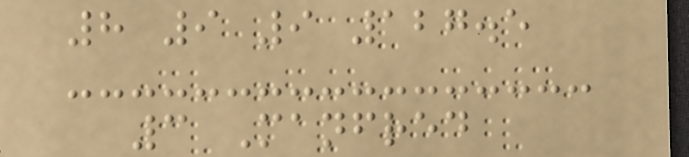8 9 9 127.5
3 Manfred
